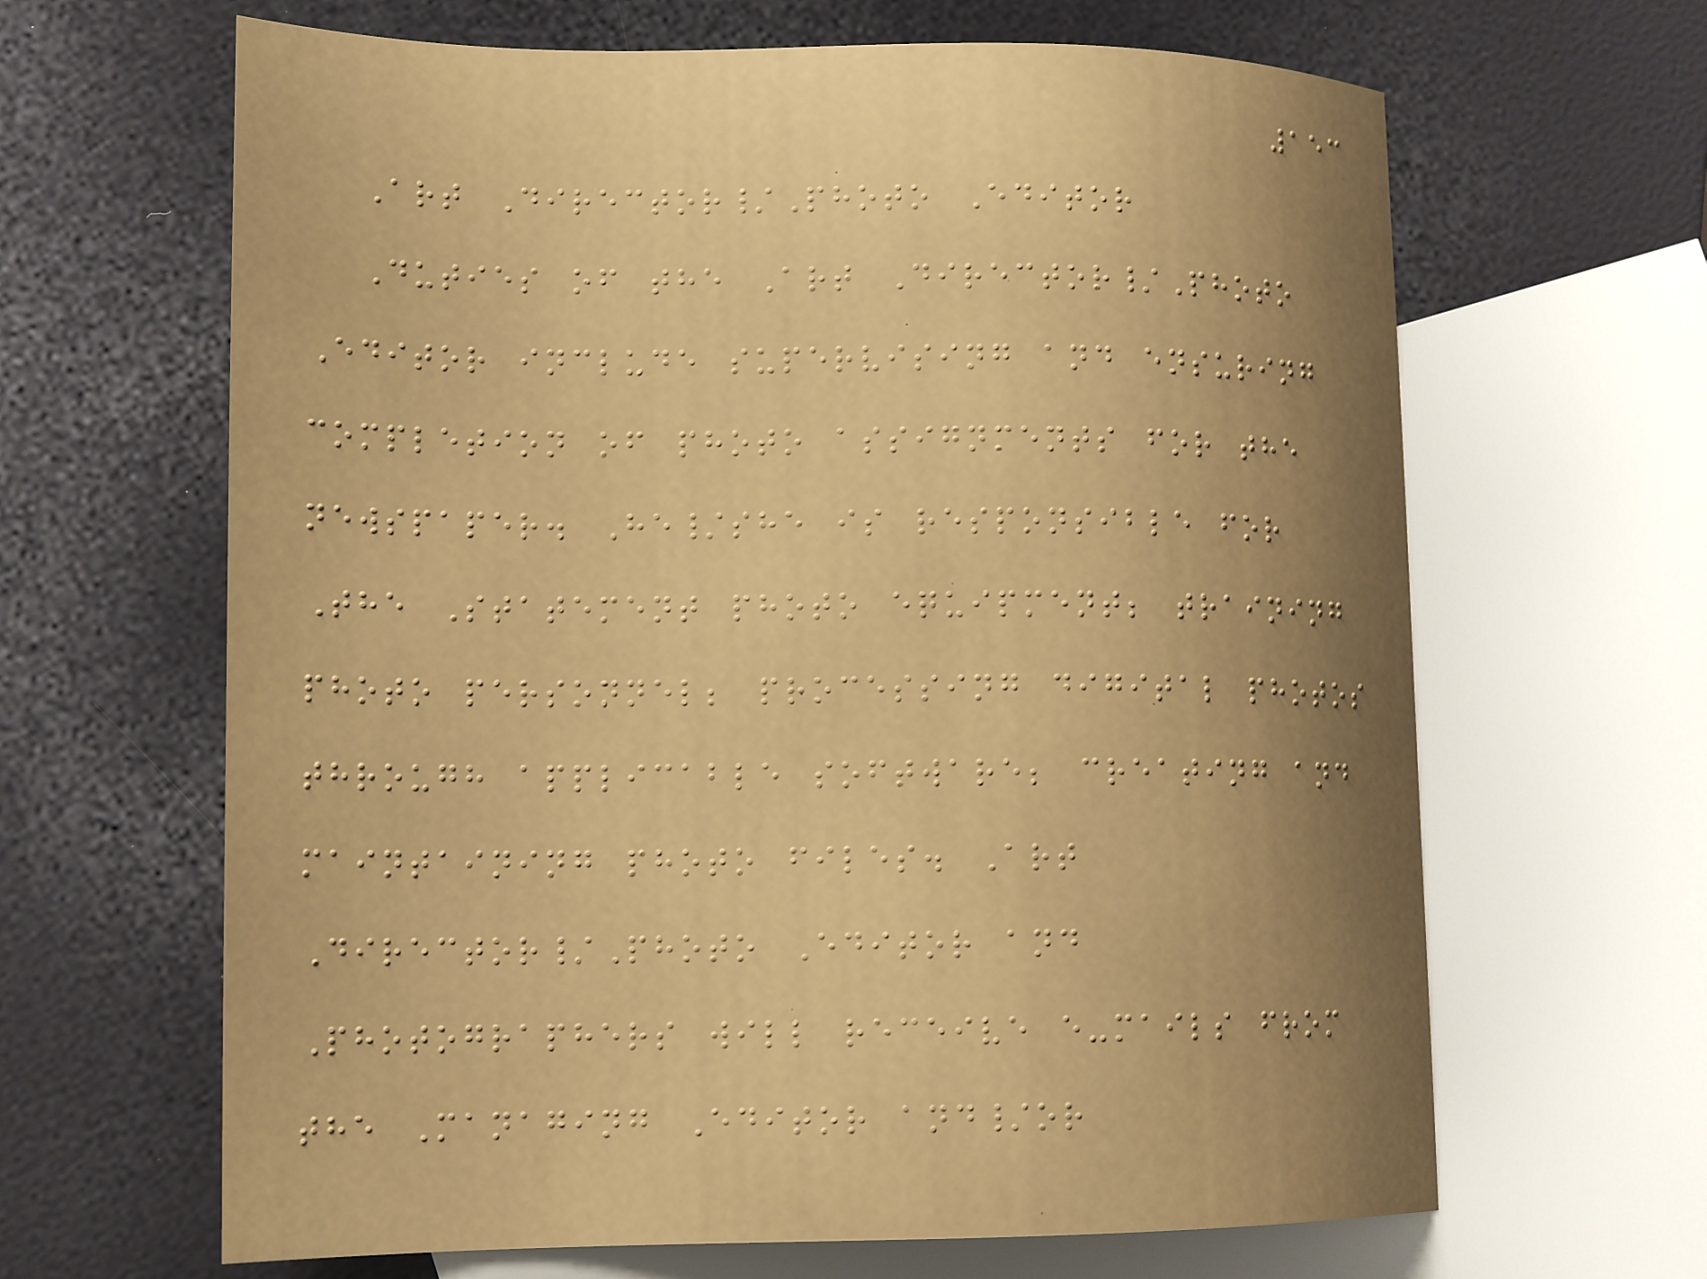153
Art Director/Photo Editor
Duties of the Art Director/Photo
Editor include supervising and ensuring
completion of photo assignments for the
newspaper. He/she is responsible for
The Statement photo equipment; training
photo personnel; processing digital photos
through applicable software; creating and
maintaining photo files. Art
Director/Photo Editor and
Photographers will receive e-mails from
the Managing Editor and/or
